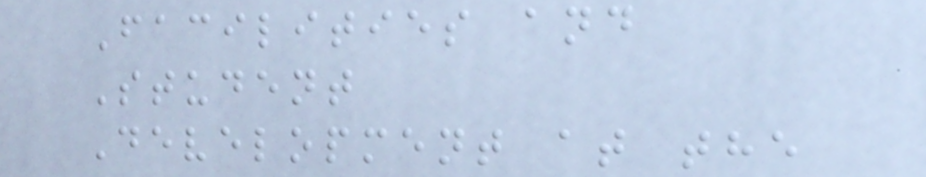Facilities and
Student
Development at the
